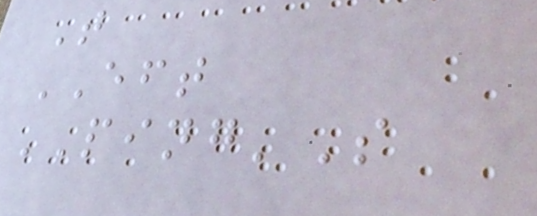T
EFT
PING'S
